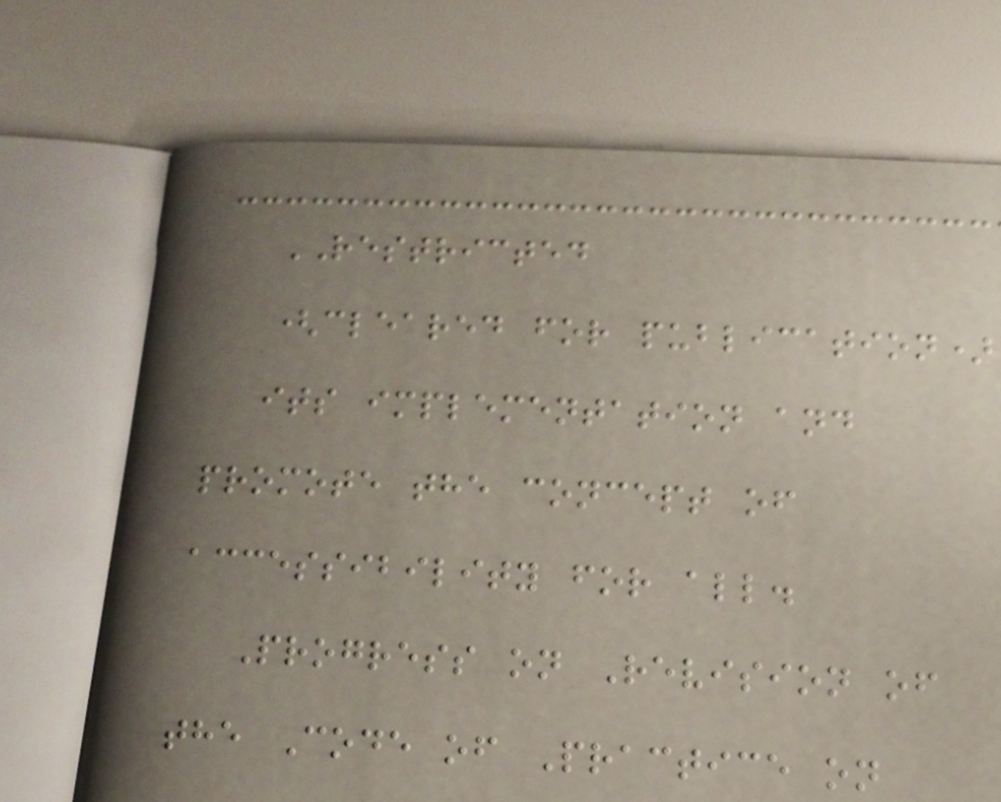RESTRICTED
(cleared for publication)
its implementation and
promote the concept of
accessibility for all.
Progress on Revision of
the Code of Practice on
